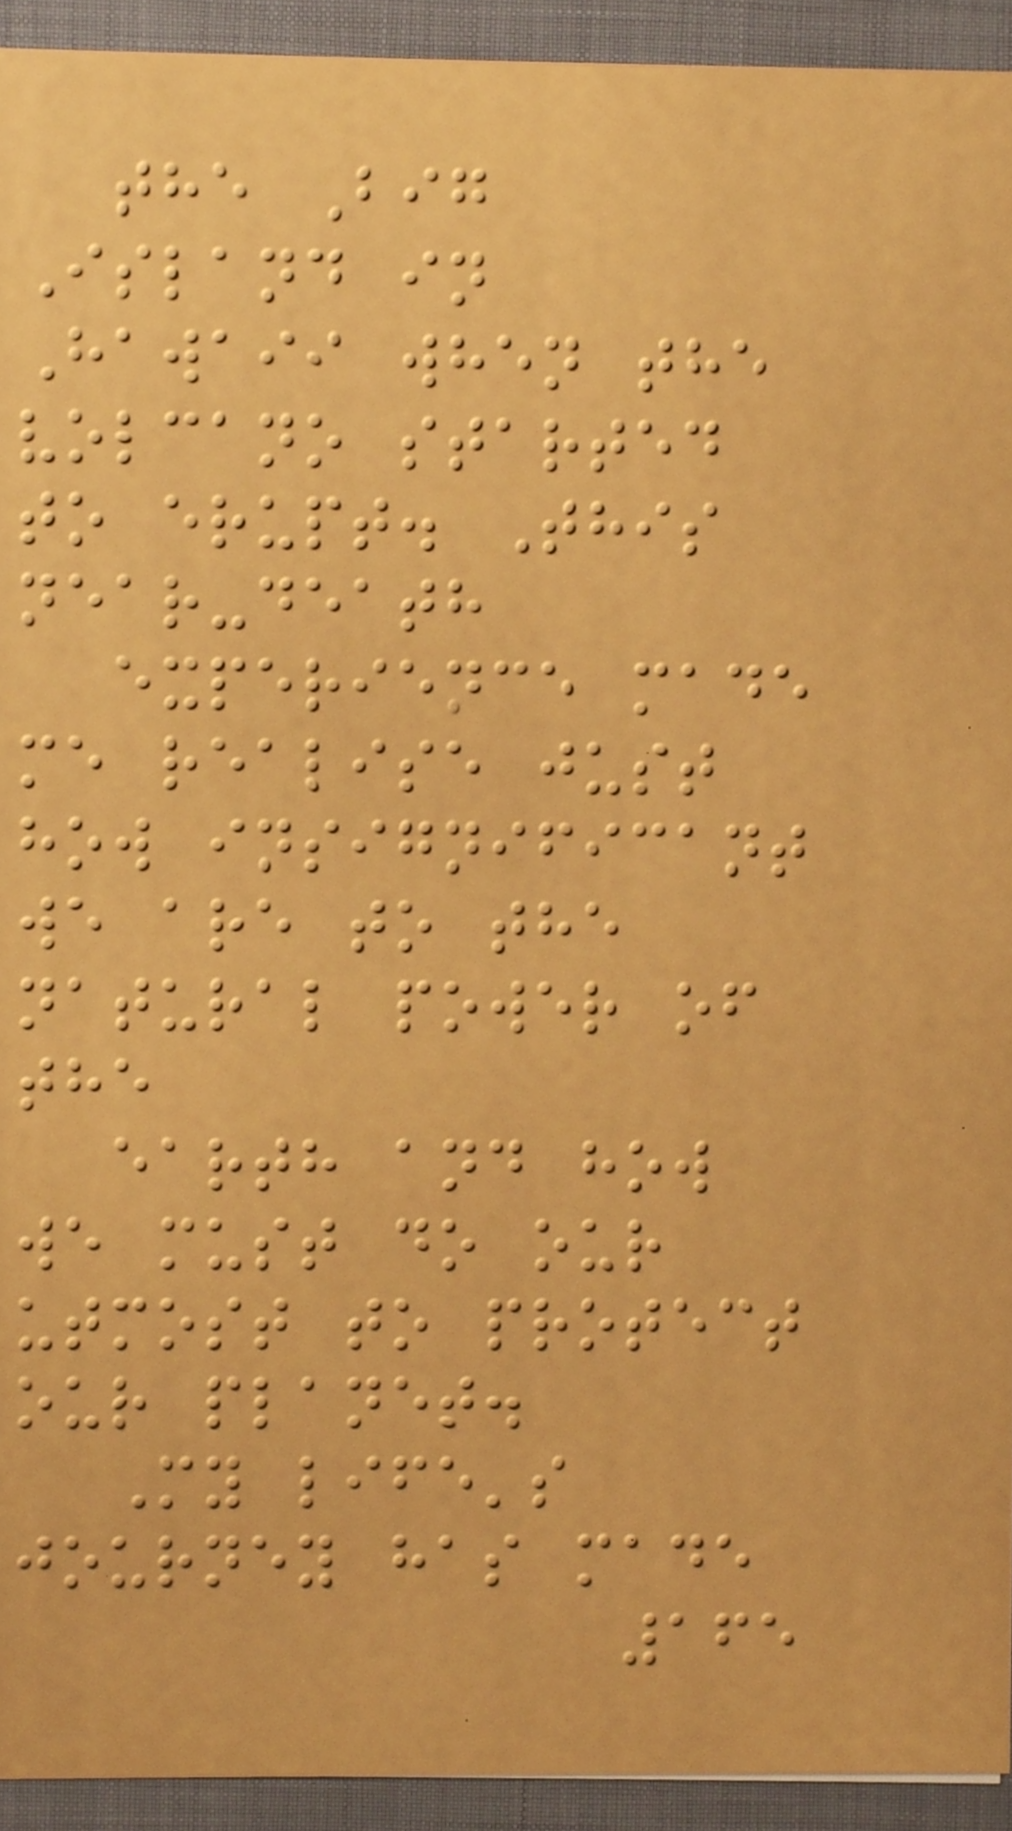the Big
Island in
Hawaii when the
volcano started
to erupt. This
near-death
experience made
me realise just
how insignificant
we are to the
natural power of
the
earth and how
we must do our
utmost to protect
our planet.
My life's
journey has made
165
